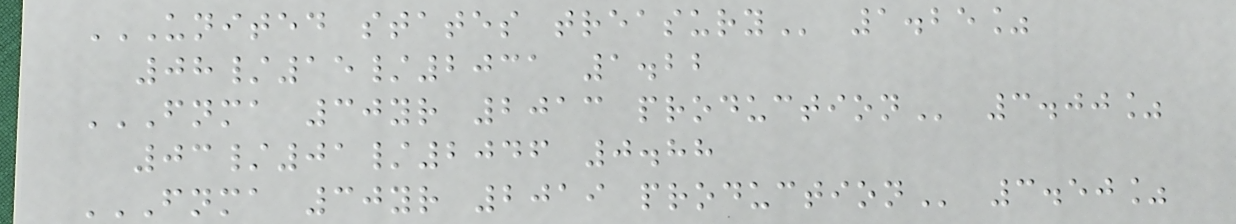UNITED STATES TREASURY 1.25%
08/15/2031 1.22
FNMA 30YR 2013 PRODUCTION 3.00%
03/01/2046 0.88
FNMA 30YR 2019 PRODUCTION 3.50%
